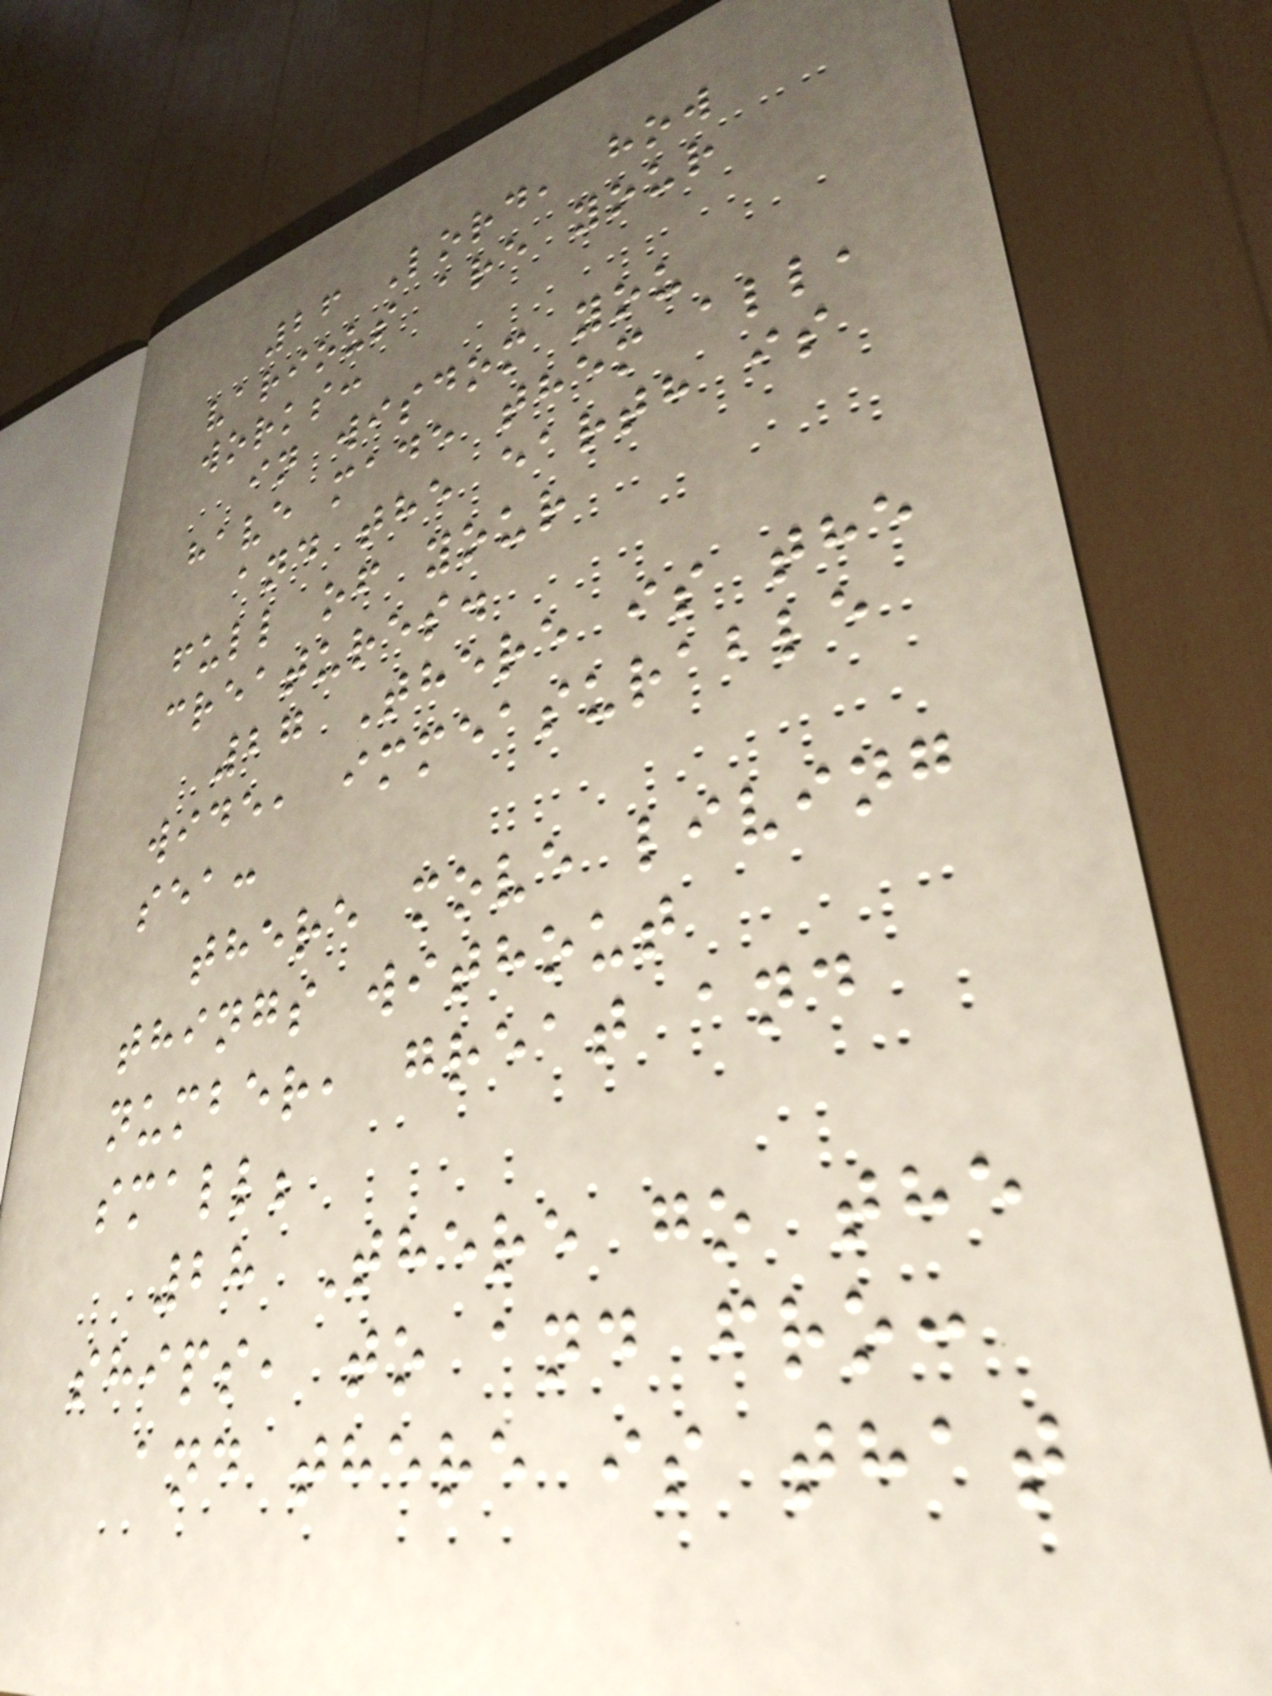26 Lord, how
various are your
works:
in wisdom you
have made them all,
and the earth is
full of your
creatures.
27 There is the
wide, immeasurable
sea:
there move living
things without
number, great and
small;
28 There go the
ships, to and fro:
and there is that
